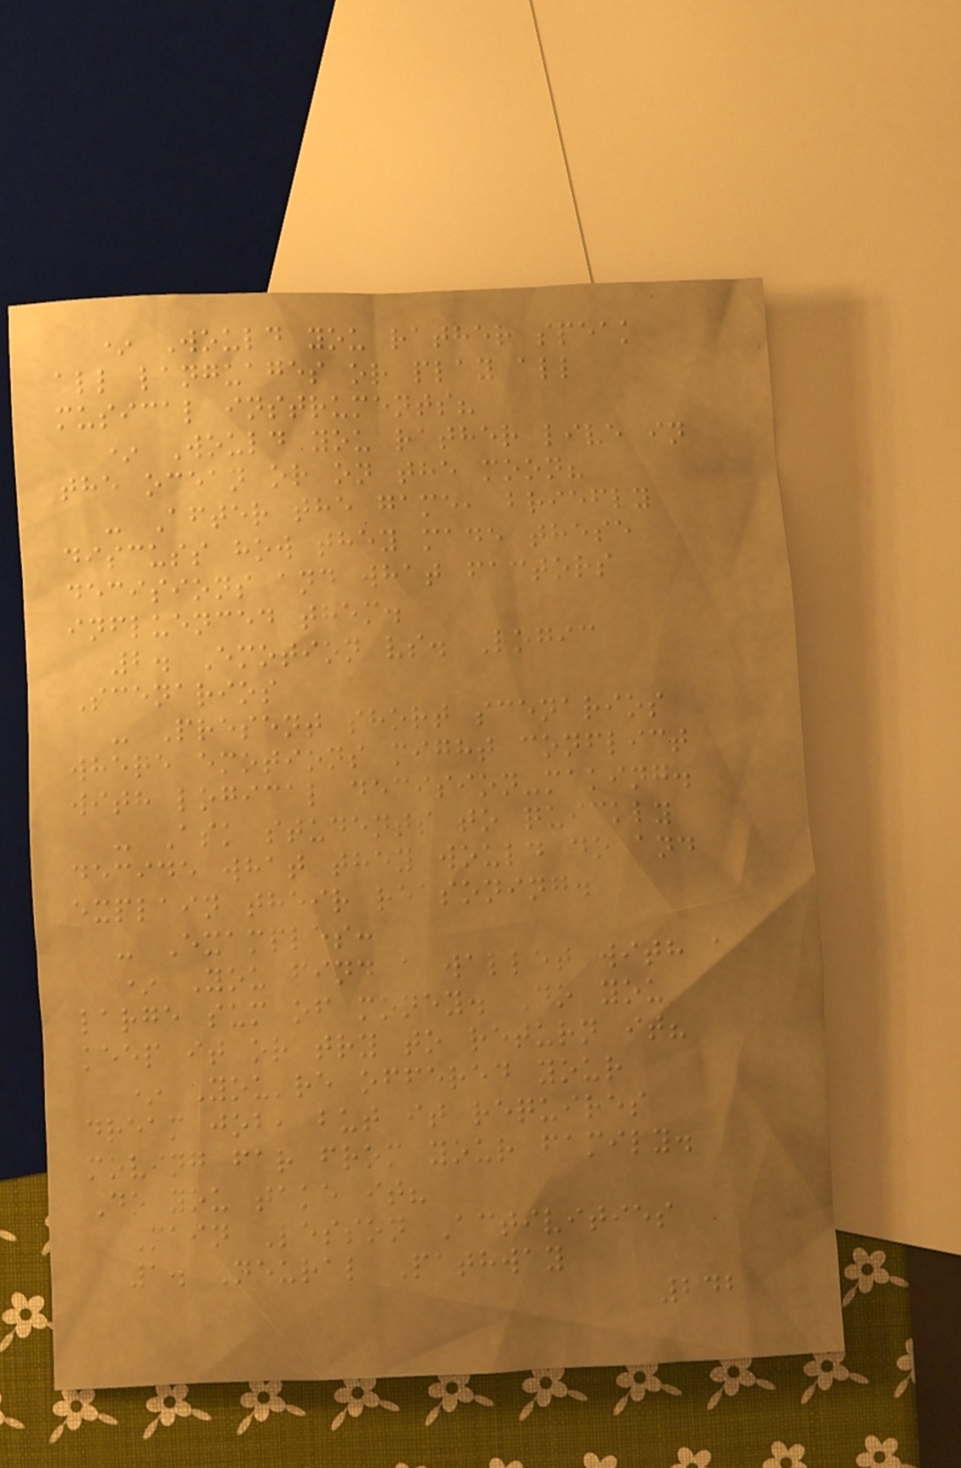* Would you rather speak
all languages or play all
musical instruments?
* Would you rather live in
the ocean or on the moon?
- After the game, briefly
discuss how they made these
decisions and what factors
influenced them.
2. Emotion vs. Logic
Scenarios
- Present short scenarios
where emotions might conflict
with logical decision-making.
- Ask students to quickly
decide what they would do and
explain their reasoning.
- Examples:
* You find a wallet with a
large sum of money. Do you
keep it or try to return it?
* You're offered your
dream job, but it requires
moving far from your family.
Do you take it?
Main Lesson Activities
1. Neural Pathway
242
